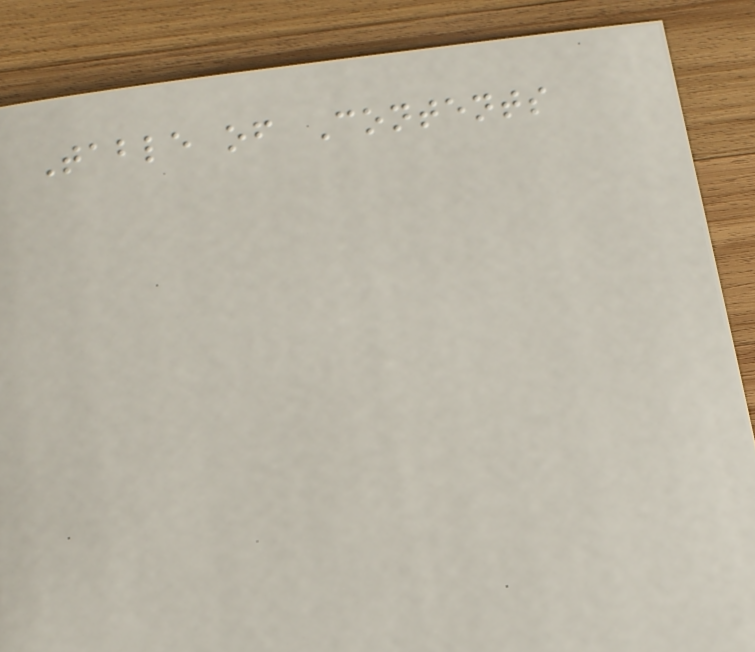Table of Contents
